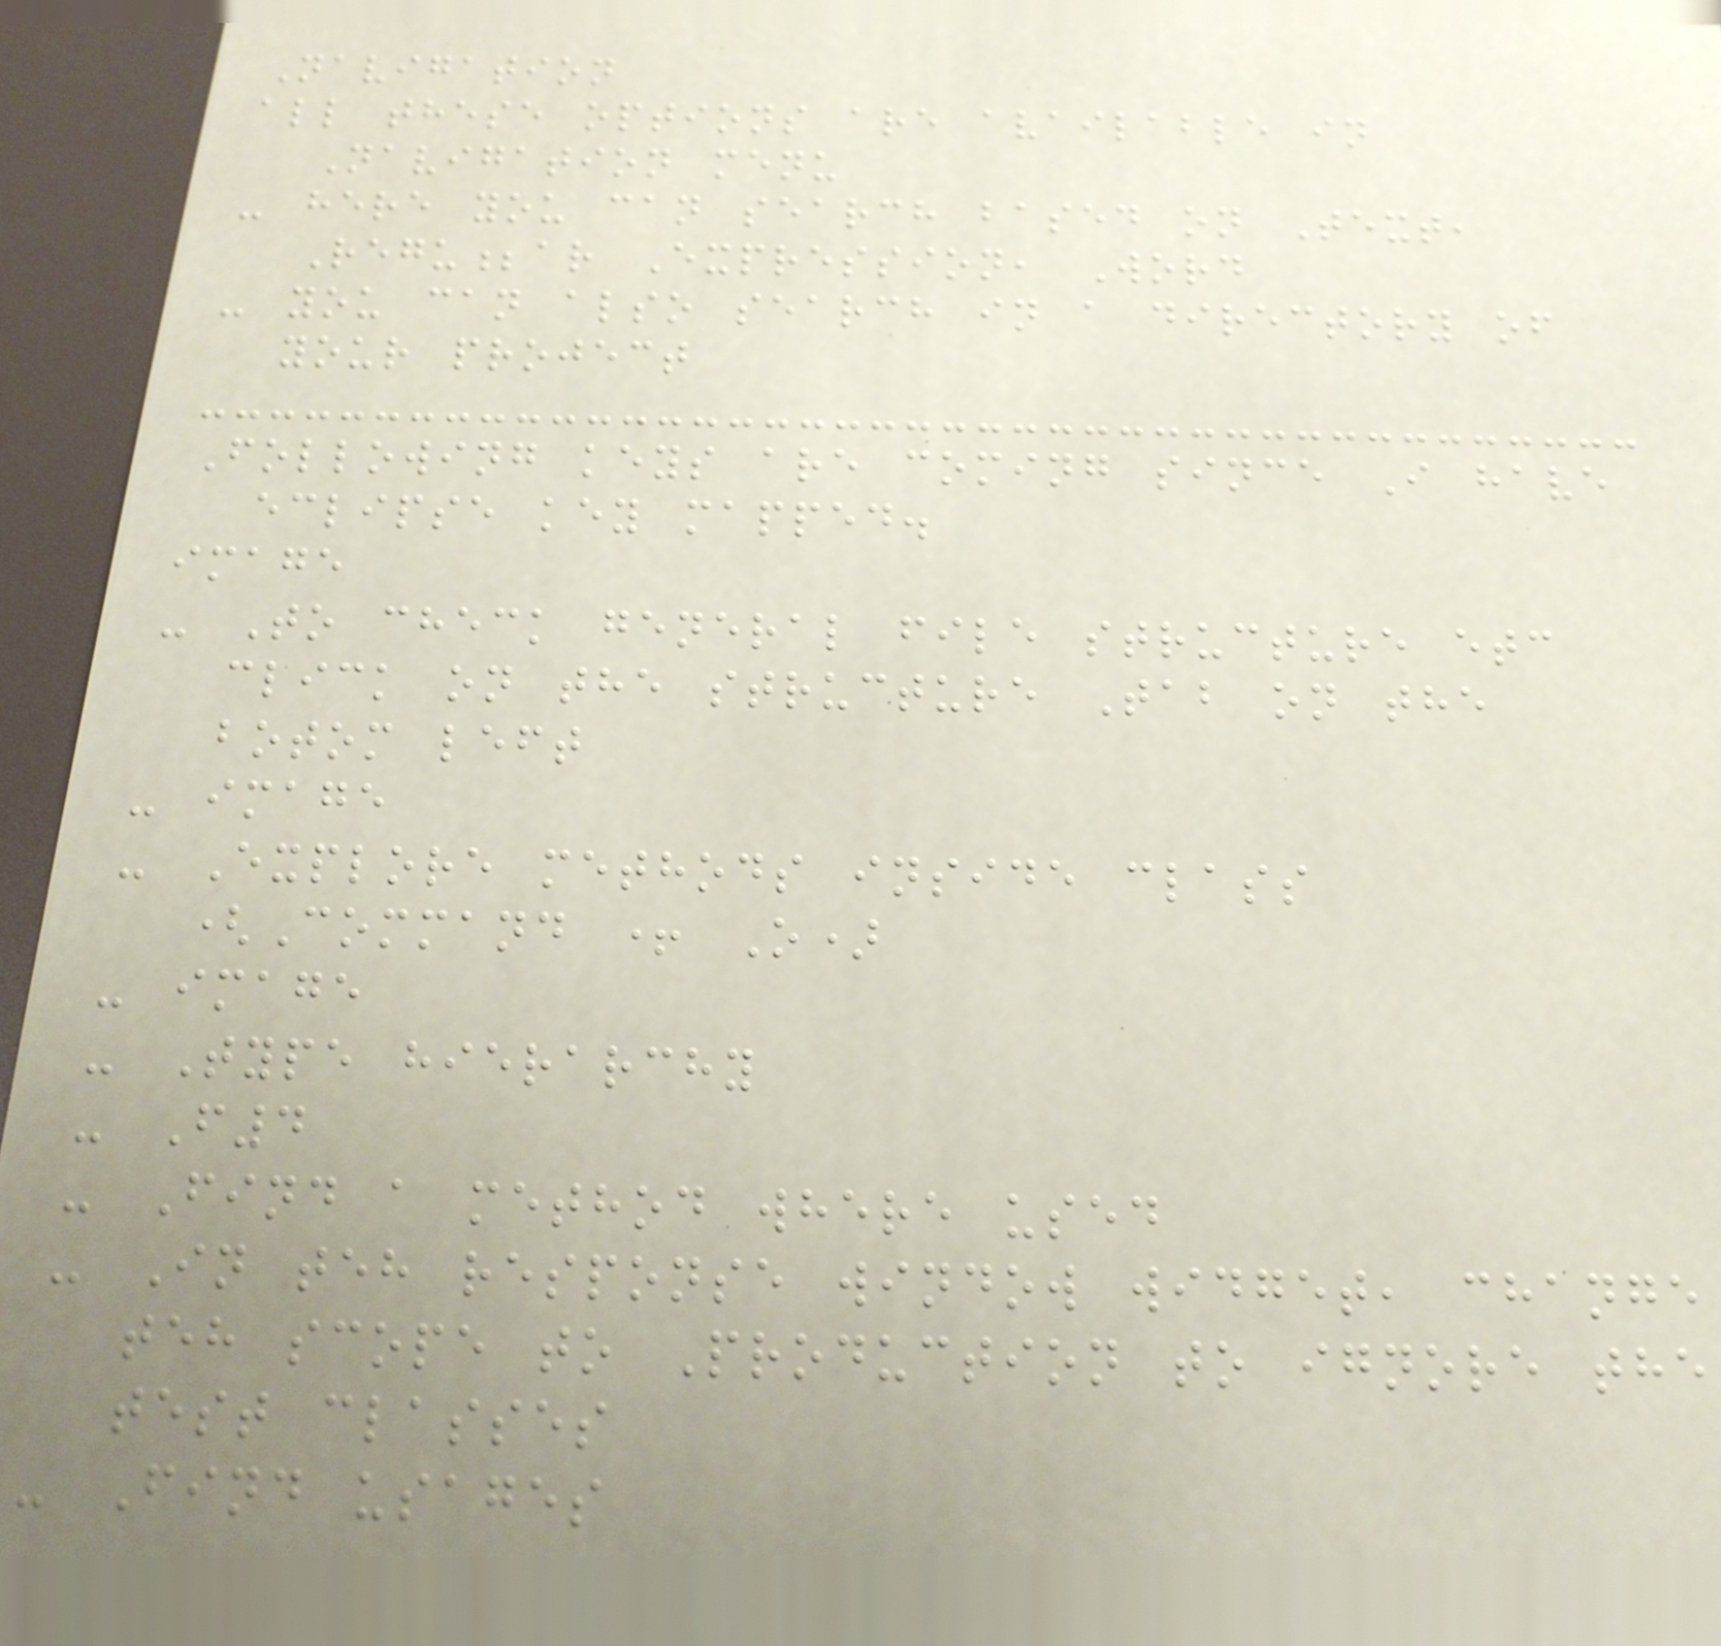Navigation
all these options are available in
Navigation menu
- here you can search based on Text,
Regu;ar Expression, Word
- you can also search in a directory of
your project
Following keys are coming since I have
eclipse key mapped.
image
- To check general file structure etc
click on the structure Tab on the
botom left
- image
- Explore methods inside class
(Command + O)
- image
- Type hierarchy
- F4
- Find a method where used
- In teh response window widget, change
teh scope to Production to ignore the
test classes
- Find usages
